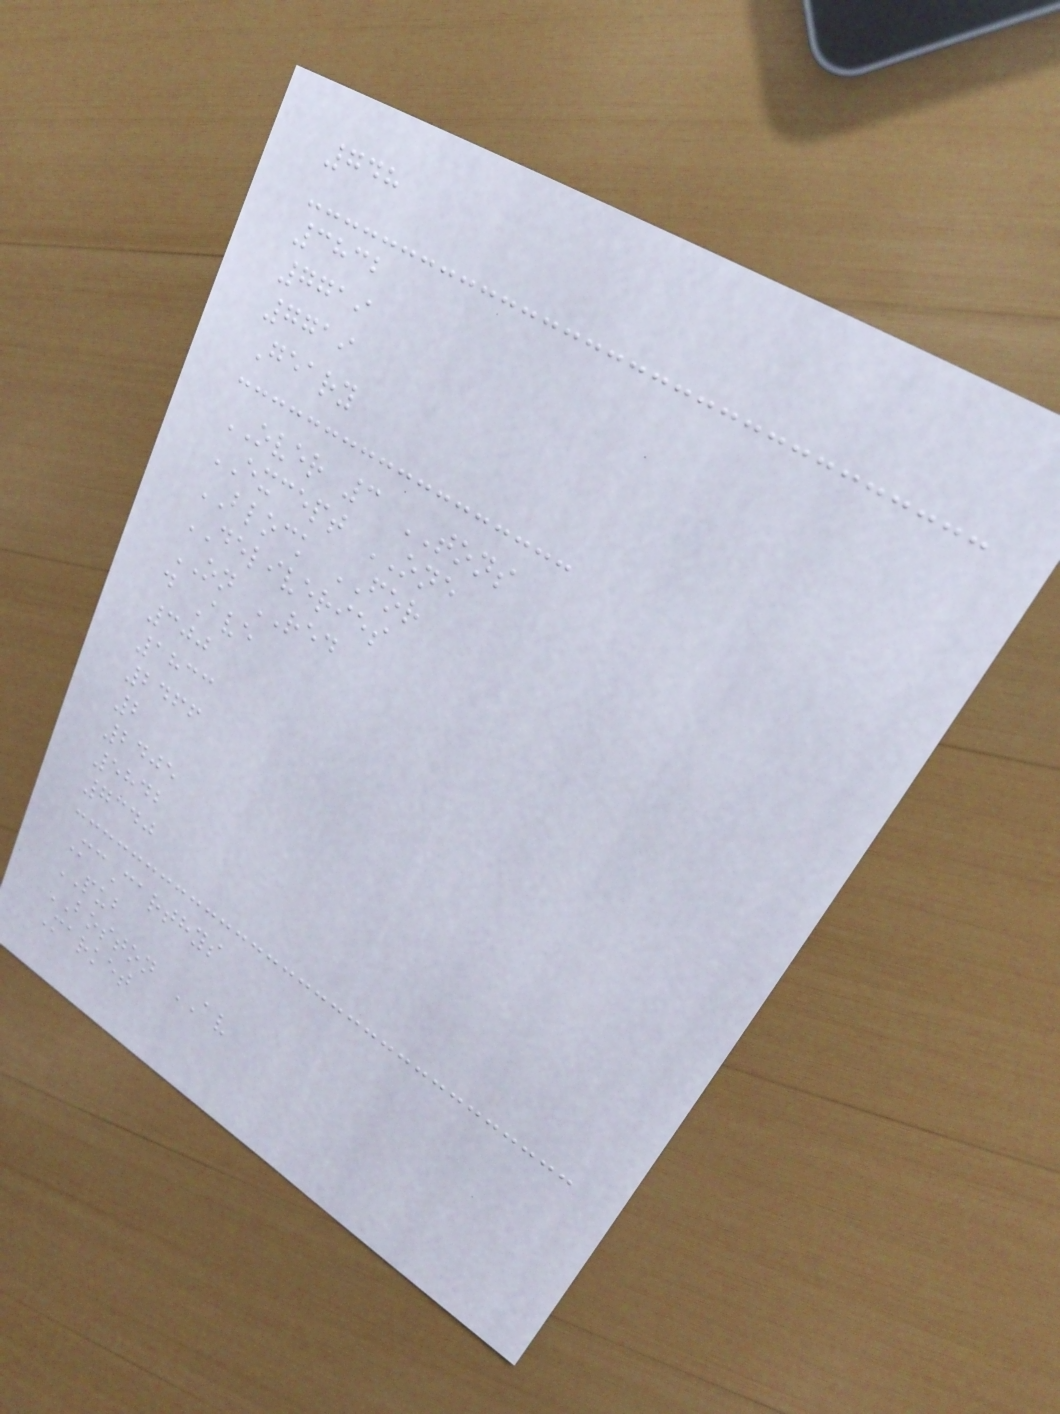748
3832
7719
7719
Geary
OVER 3 TONS
EXCEPT ONE
BLOCK FOR
DELIVERIES
ON RED
d Ave
300
1833
2466
2
2405
5842
7340
McCarthys
PUB
BOSTON AV
Market
